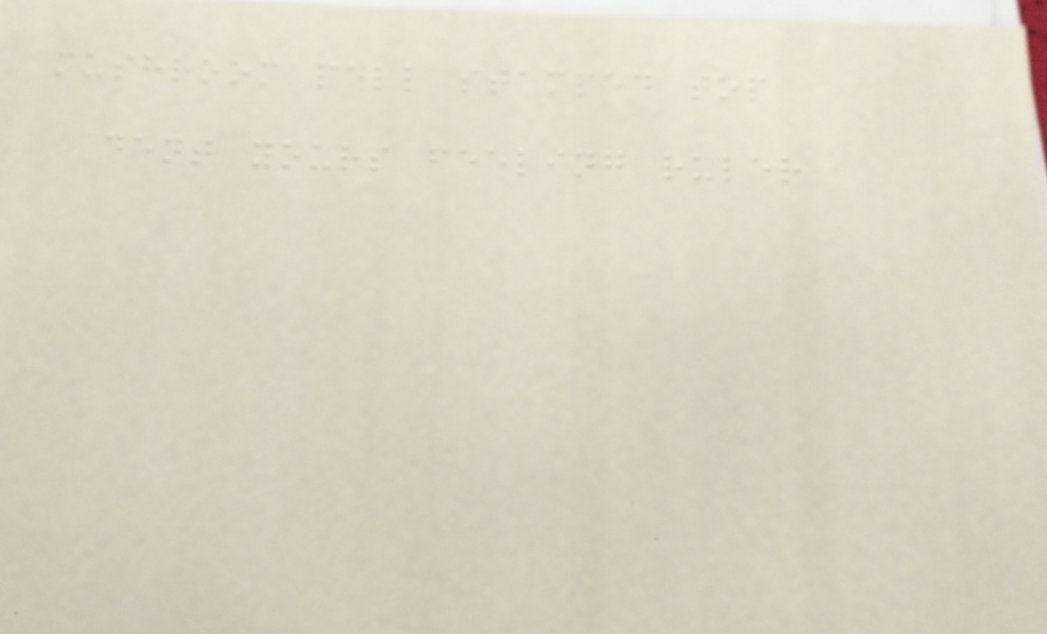mushroom pell stamped top
dent yours feeling ruler
